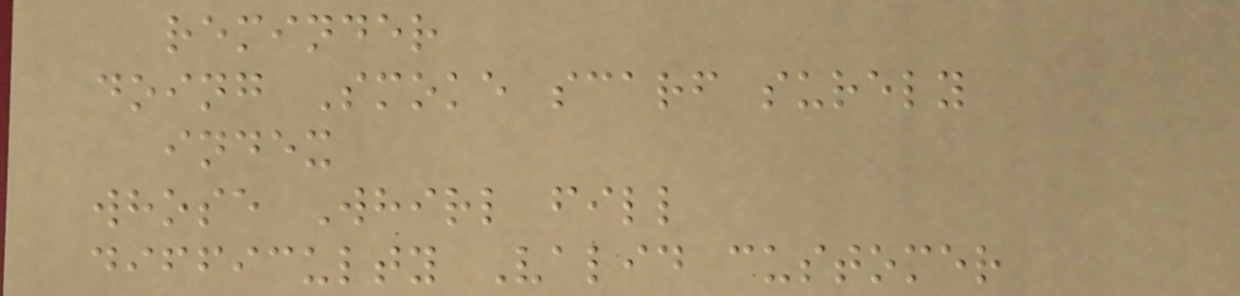reminder
doing Smoke scarf surely
index
whose Whirl fill
difficulty Valid customer
